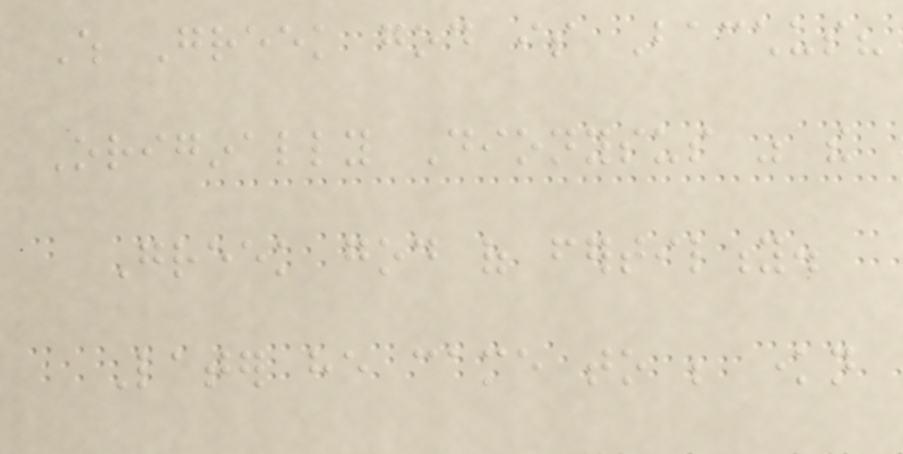Which Greek god is Bacchus?
Originally Dionysus was the
Greek god of fertility.
Later he came to be known
